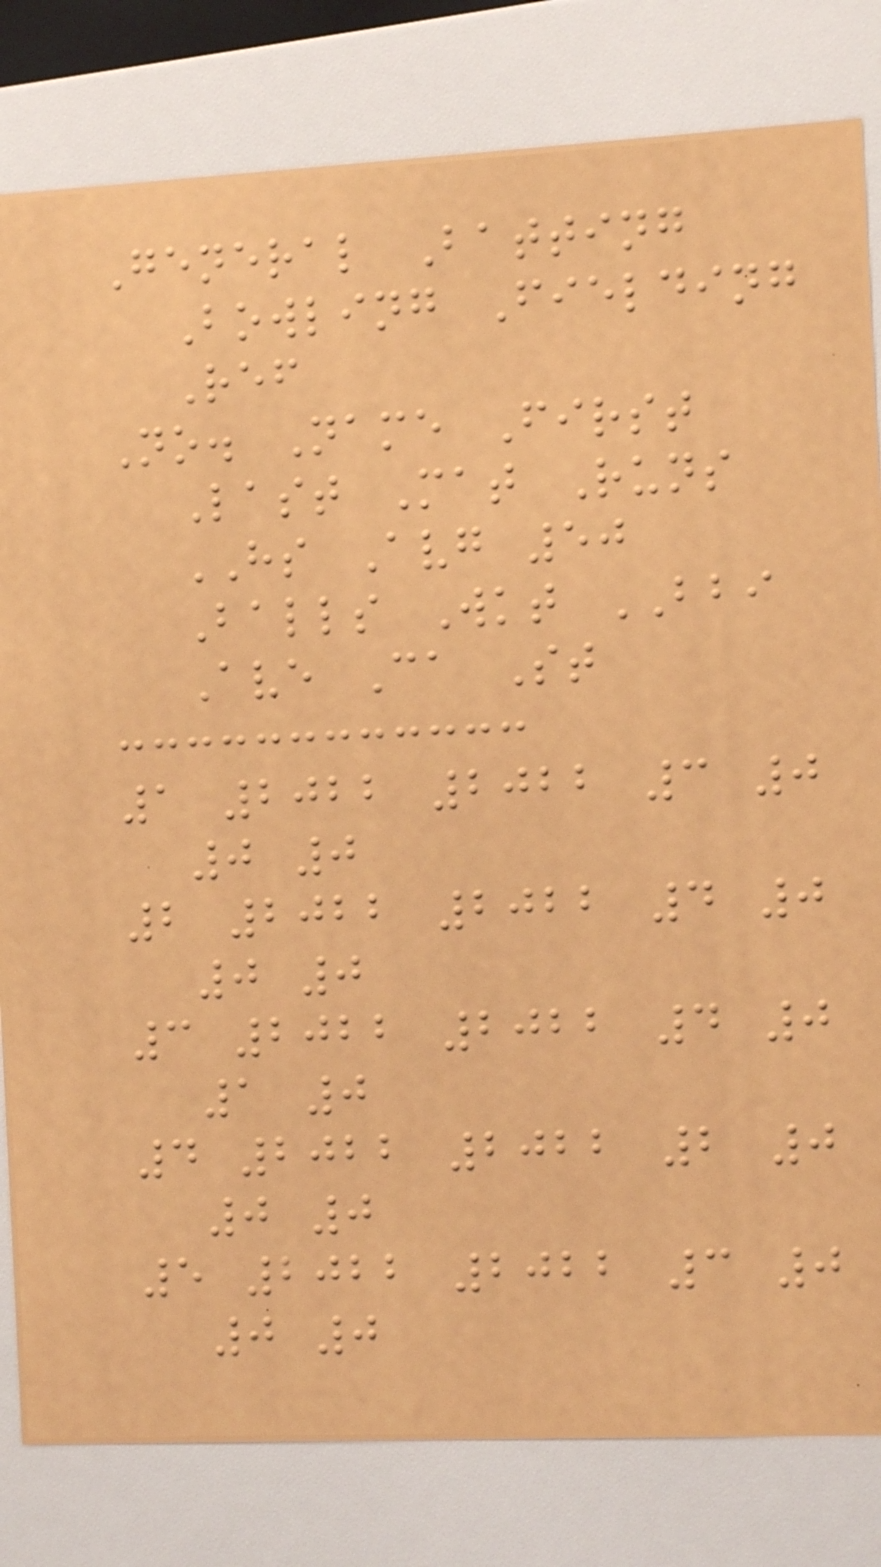General Batting
Bowling Fielding
Ref
No. Name First
Last Mat Runs
HS Avg 50
Balls Wkt BBI
Ave Ca St
1 2022 2022 3 0
0 0
2 2022 2022 4 0
0 0
3 2022 2022 4 0
1 0
4 2022 2022 2 0
0 0
5 2022 2022 3 0
0 0
